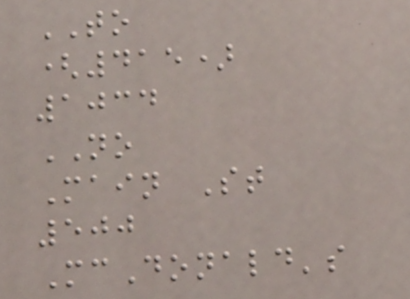TO
(415)
1034
NO
Main St
500
McDonald's
